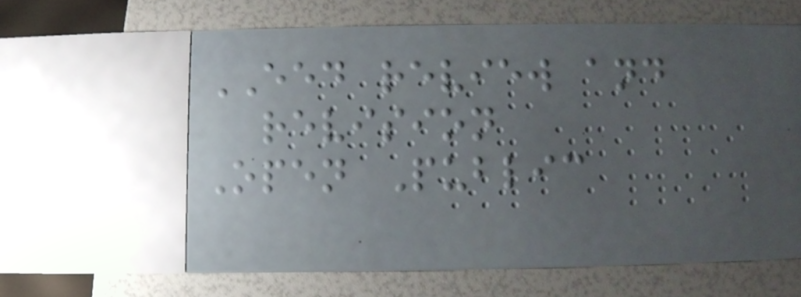EED review and
revision
Open Public
